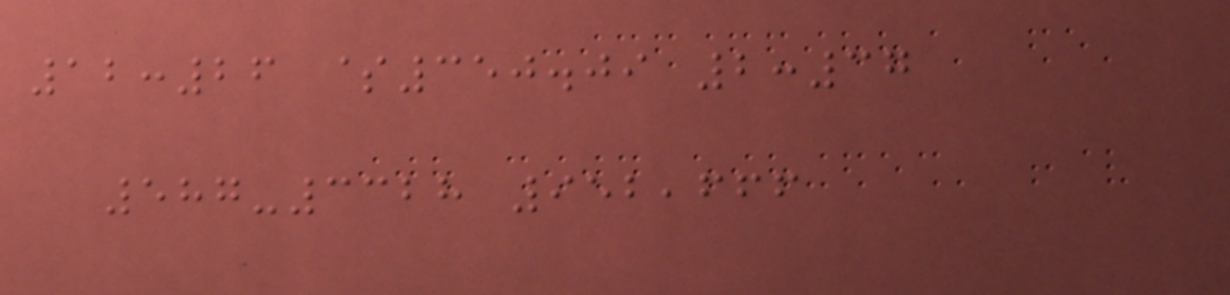12:26 $350.09 2:37
587-3328 952,666
